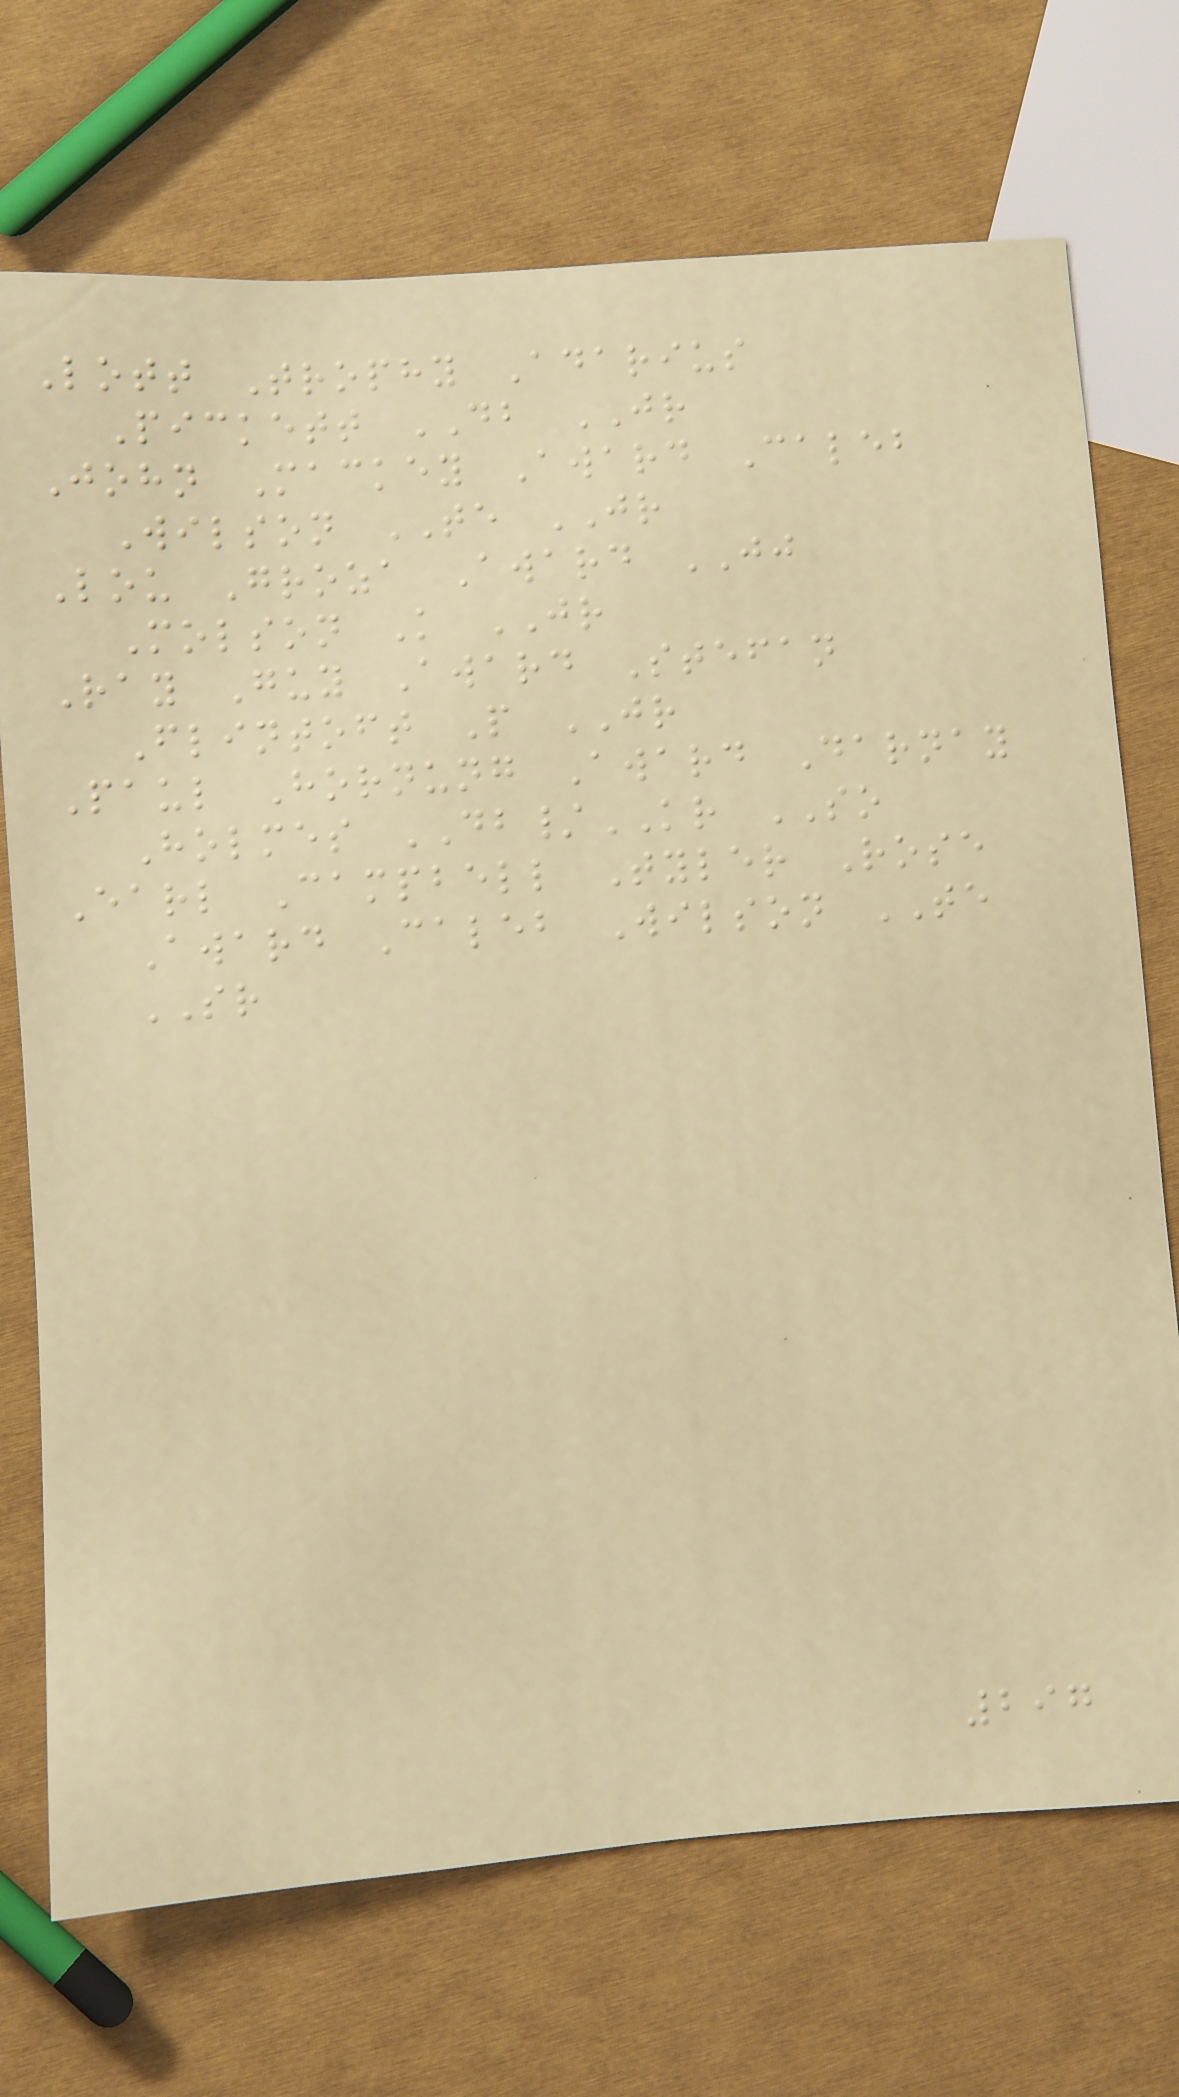Lott Trophy Adarius
Pickett DB JR
John Mackey Award Caleb
Wilson TE JR
Lou Groza Award JJ
Molson K JR
Ray Guy Award Stefan
Flintoft P JR
Paul Hornung Award Darnay
Holmes DB/KR SO
Earl Campbell Tyler Rose
Award Caleb Wilson TE
SR
297
